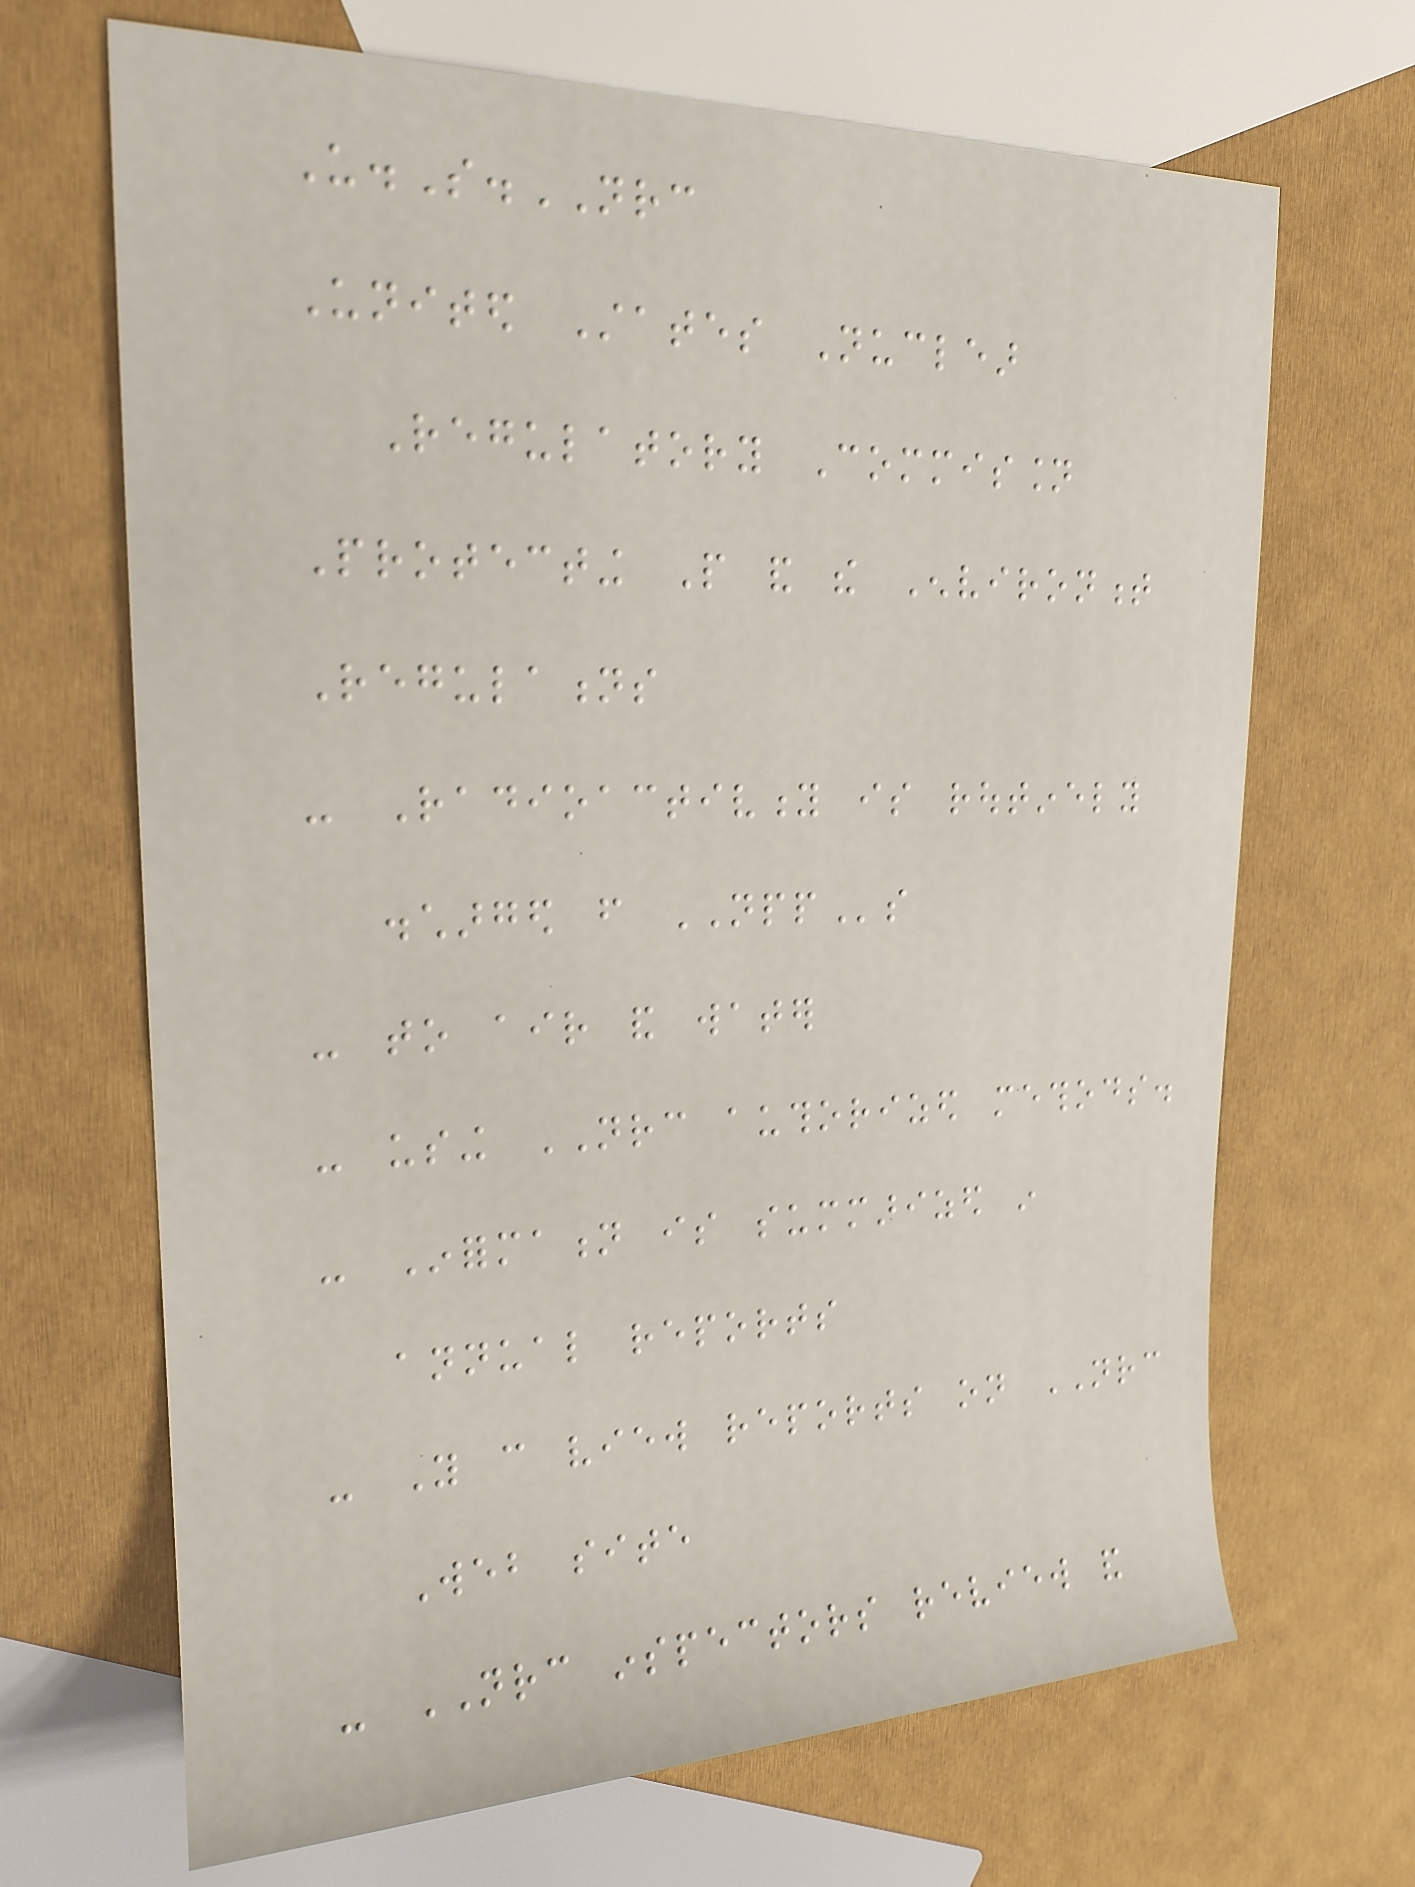U.S.NRC
United States Nuclear
Regulatory Commission
Protecting People and the Environment
Regulations
- Radioactivity is routinely
discharged from NPPs
- to air and water
- using NRC authorized methods.
- Information is summarized in
annual reports
- You can view reports on NRC
Web site
- NRC inspectors review and
